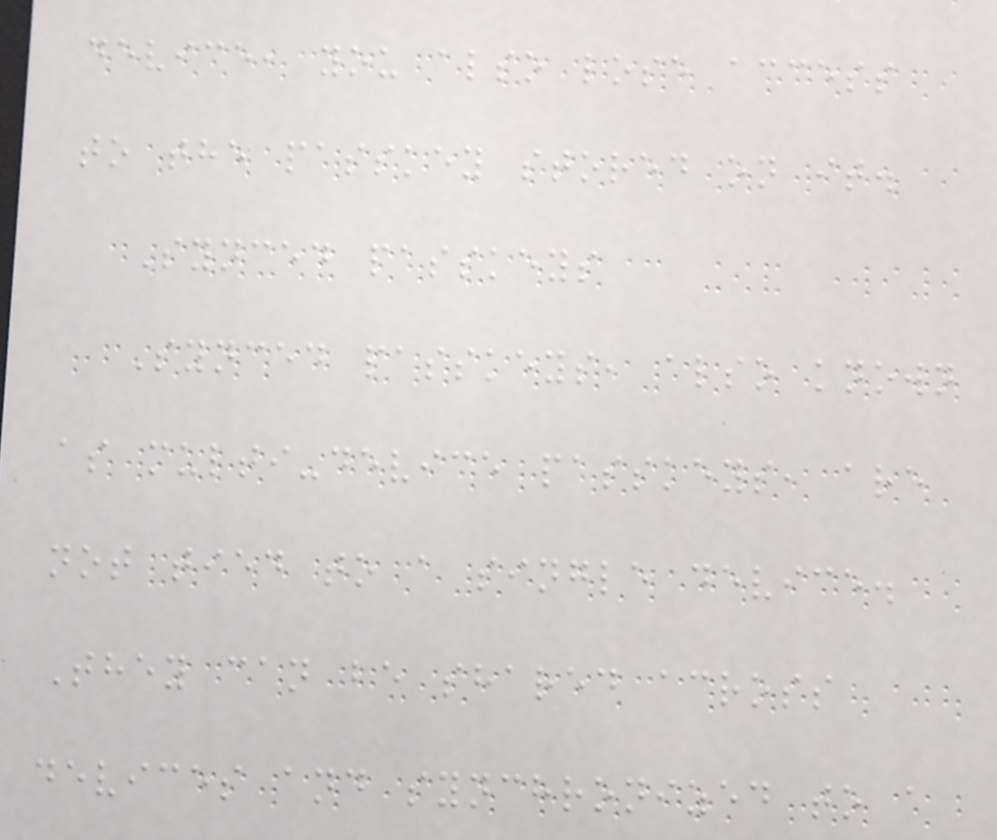device, you also lose access
to the passkey stored on it.
Synced passkeys
Synced passkeys, also known
as multi-device passkeys, are
not tied to a single device.
They can be shared across
devices and synchronized to a
